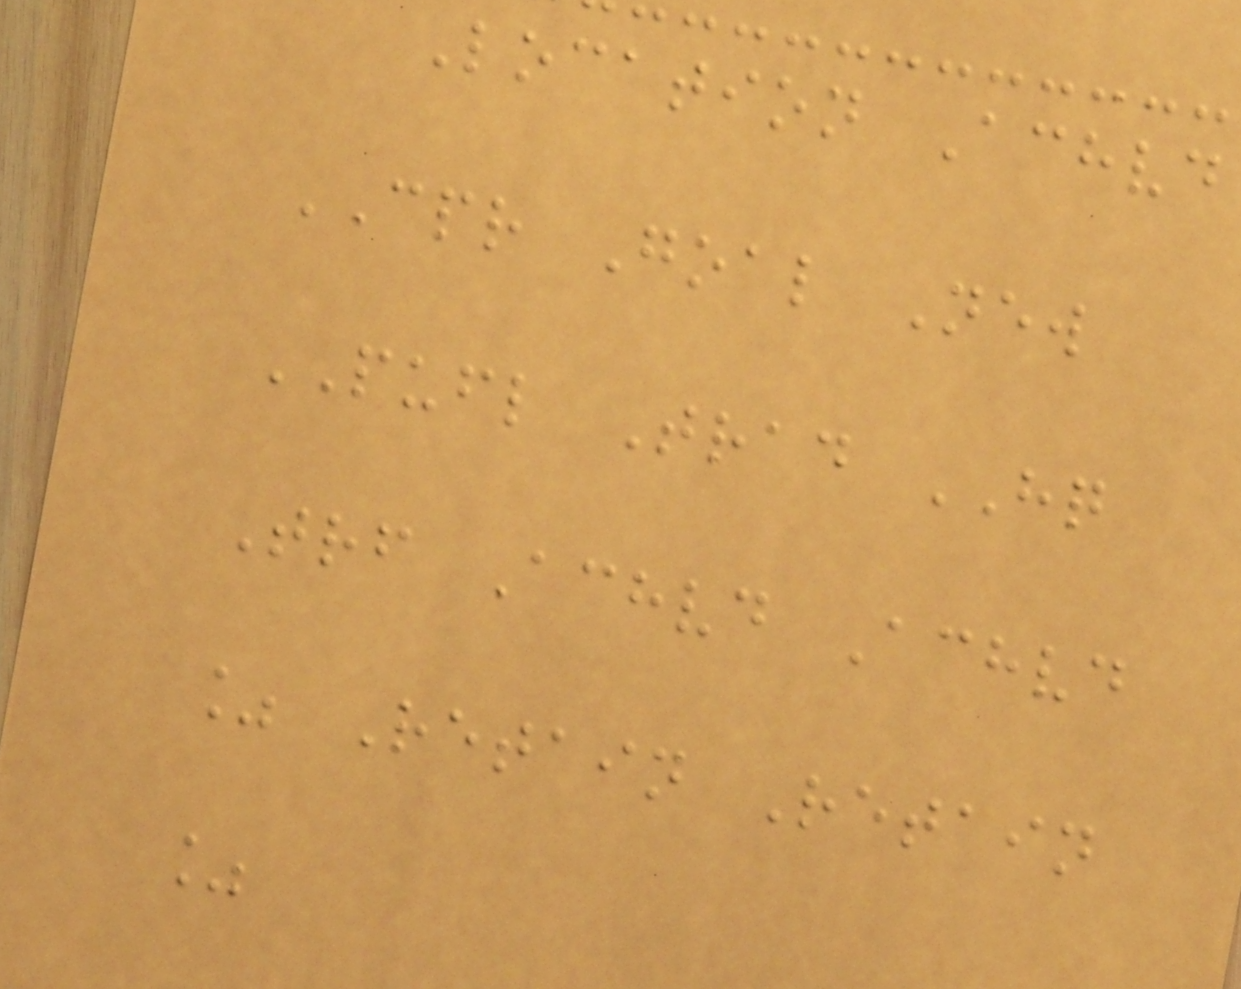Location Achvd
CPR Goal New
PUFL Trad HQ
Trf Achvd Achvd
% Retain Retain
%
